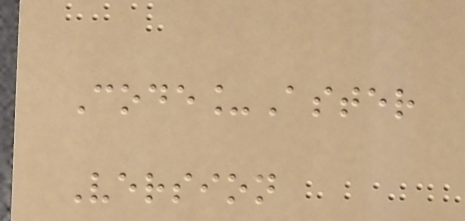Code_Aster
Version
